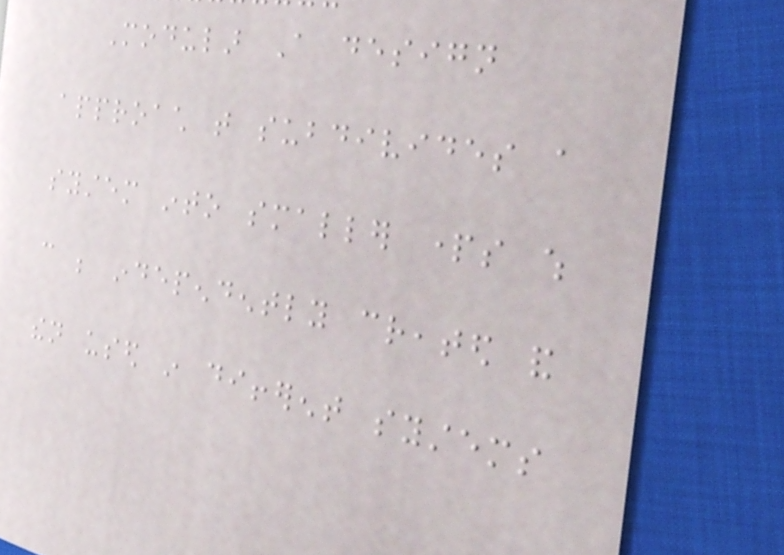Modular A design
approach that subdivides a
system into smaller parts which
can be independently created and
then used in different systems
